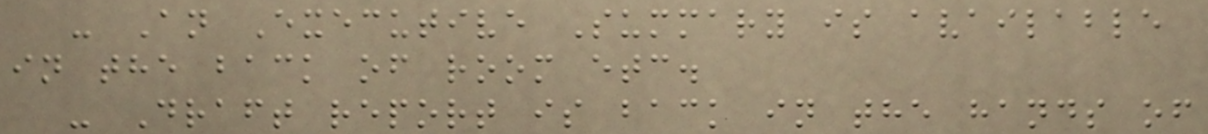- An Executive Summary is available
in the back of room etc.
- Draft report is back in the hands of
